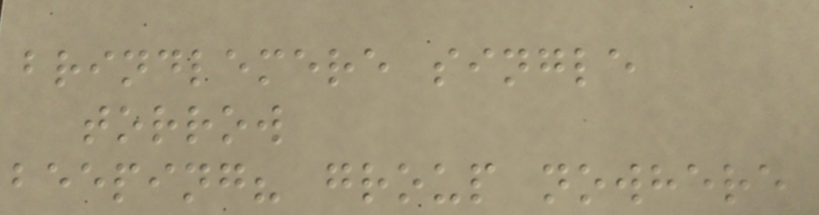brindlemere single
torrow
beeping? group nowhere
